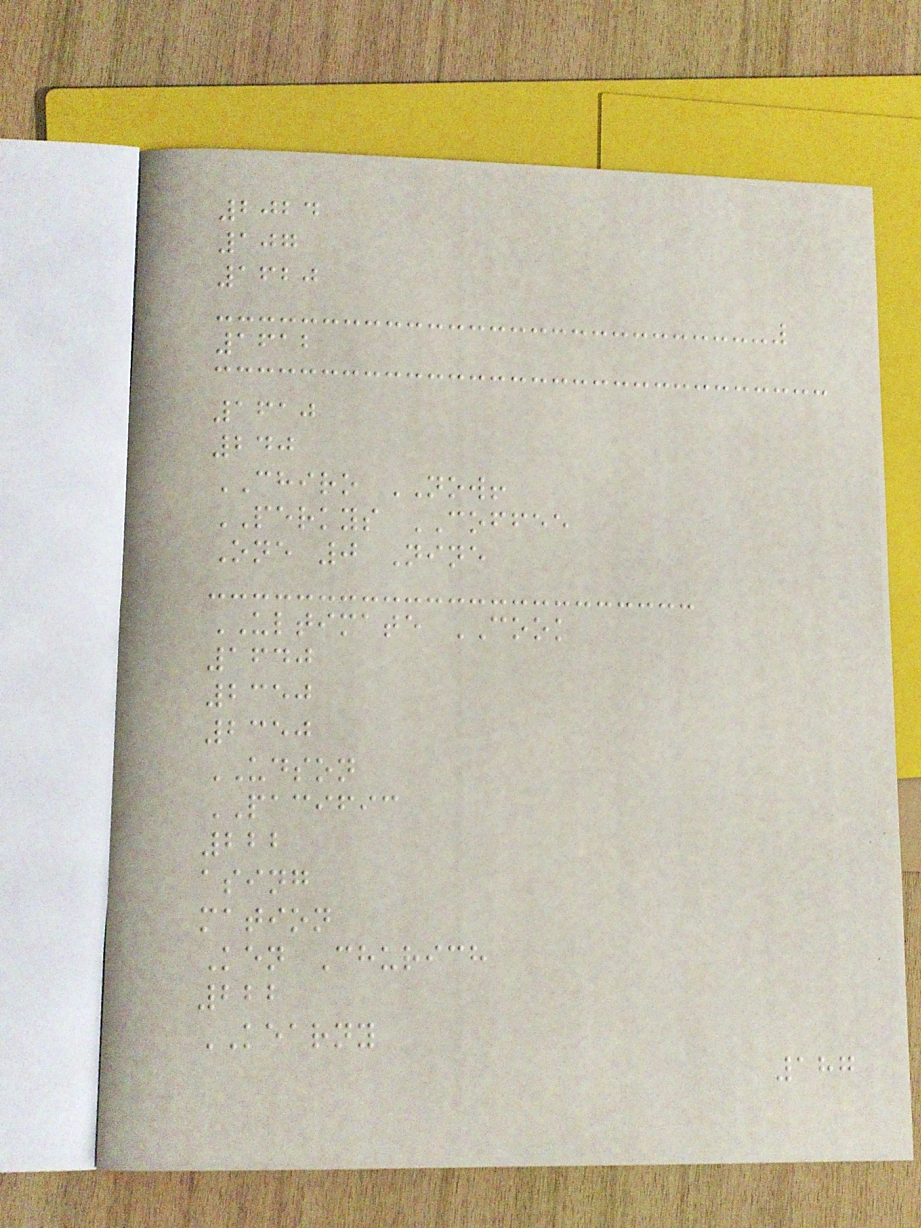2024
107
1620
1612
1610
240
CHIRO NOW!
PERKYS COFFEE
One 0 Nine
ULTIMATE COOK
1640
2350
2350
UDSON
PACIFIC
222
asing
mation
Ken Churich
222
KEARNY
187
